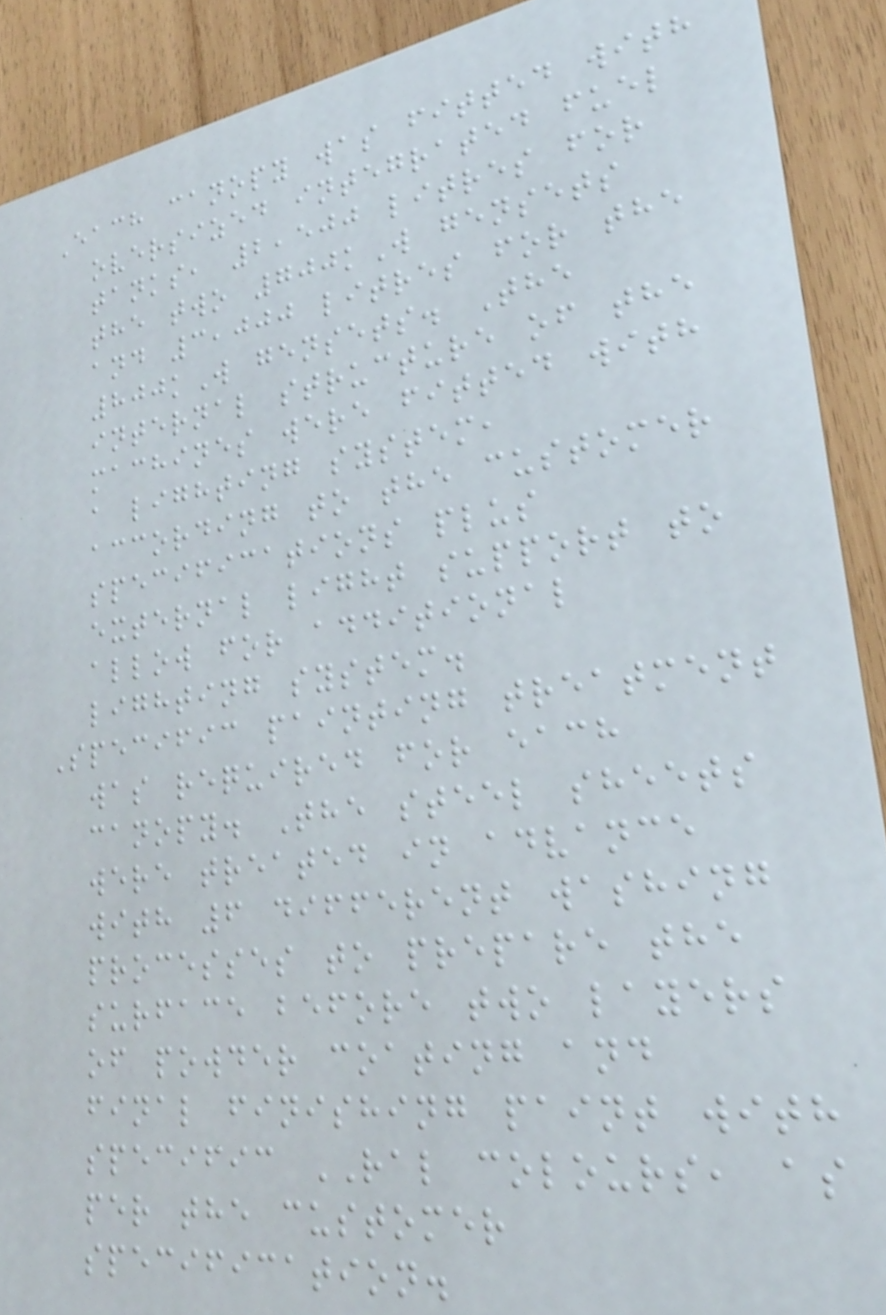Each canopy was fitted with
oversized integrated fuel
tanks, 2,500 litres for
the two 700kW gensets
and 3,000 litres for the
800kW gensets. The
internal structure of the
machines were fitted with
a lighting system,
according to the customer
specifications plus
external light support to
allow for additional
lighting system.
Specific painting treatment
was required for each
canopy. The steel sheets
were treated in advance
with 6 different washing
processes to prepare the
surface before two layers
of powder coating and
final finishing paint with
specific RAL colours, as
per the customer
specification.
